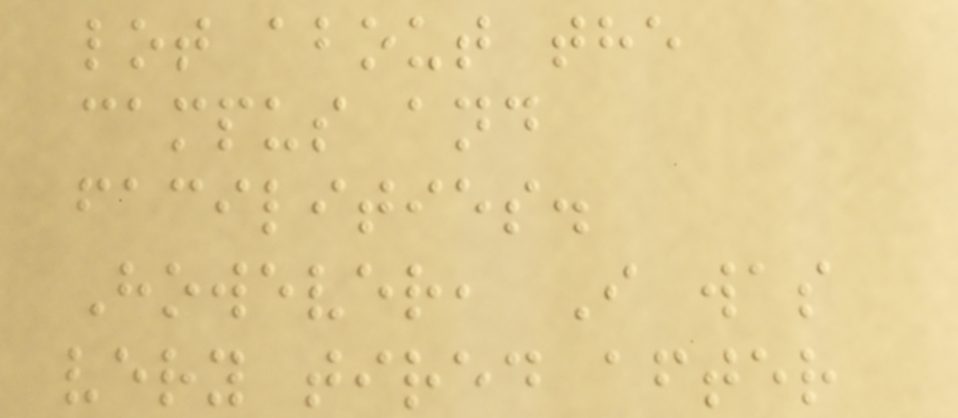lot about the
campus and
facilities.
However, I was
very tired after
